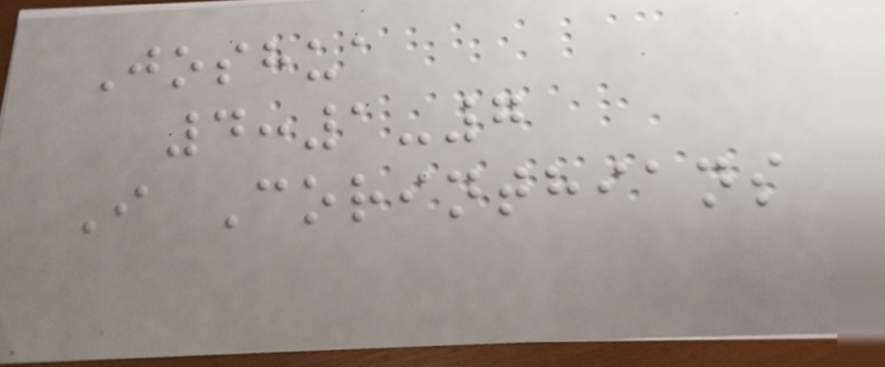Joshua
4:1-7
I Corinthians
